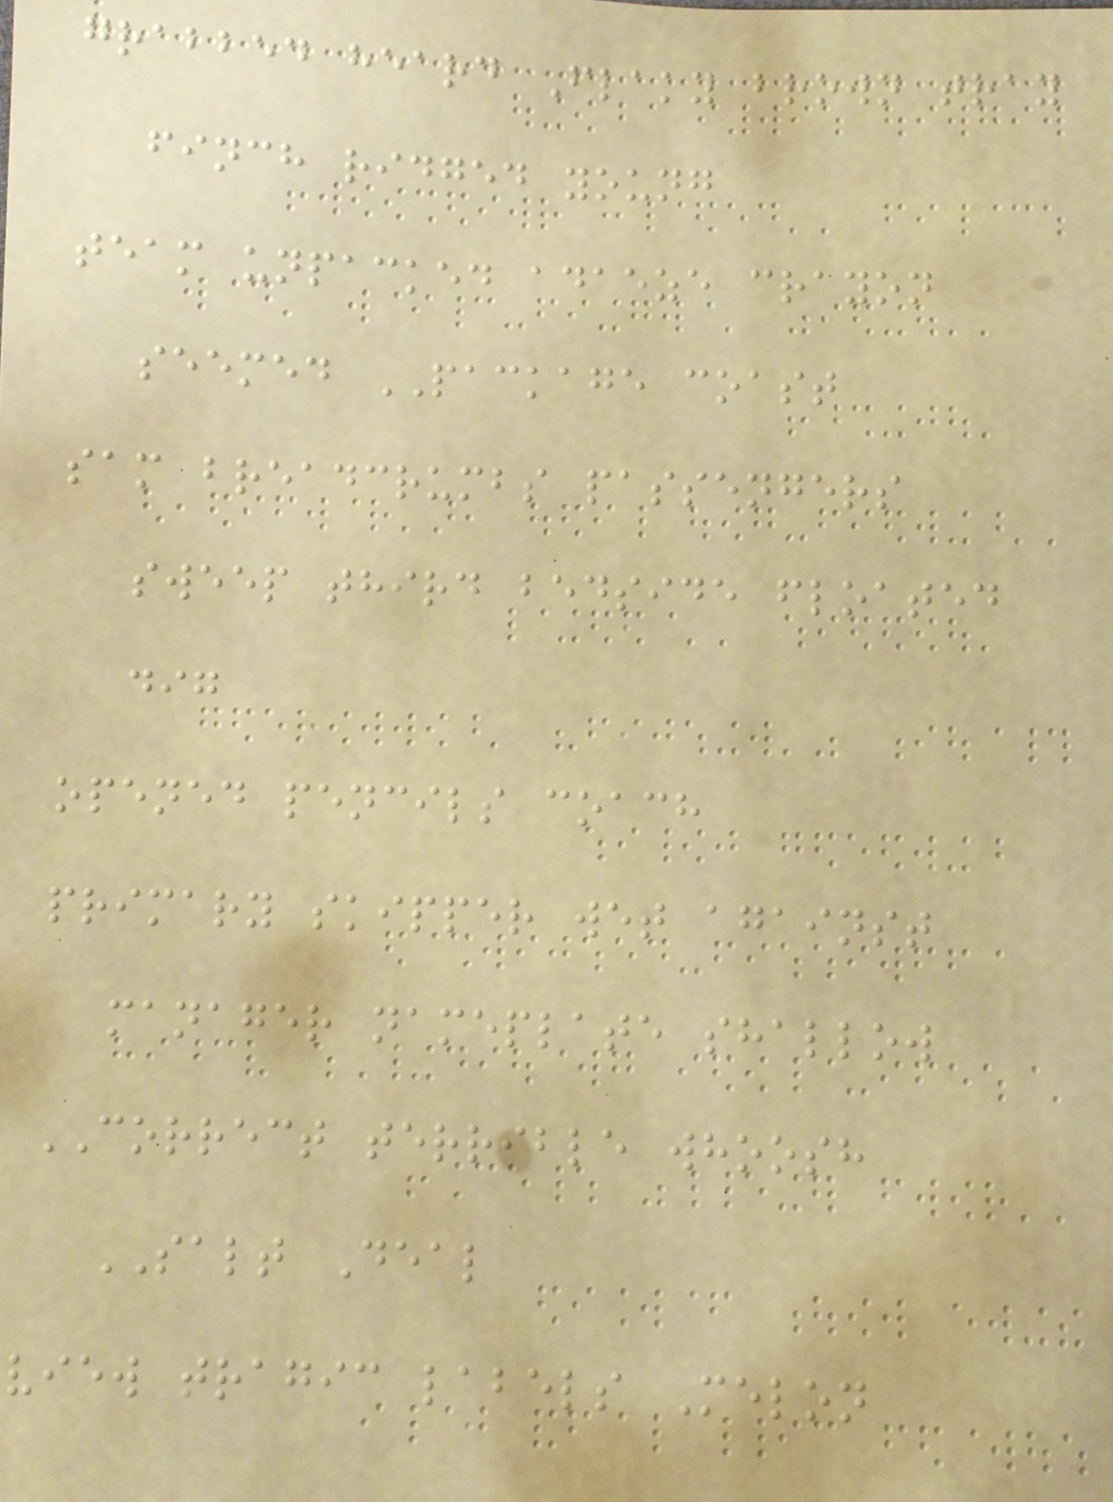grabbed heard Flaky brown tray
finch ridged young
team unpacked adaeze crayon
seemed PACKAGE coast
sam breadcrumbs passengers
sweep third bedside floated
dig
opened pencils coach
primary skipper wet against
manager nameplate shallow
CORRECT terrible whoosh
SALT Deal
view tragic labels Melon
